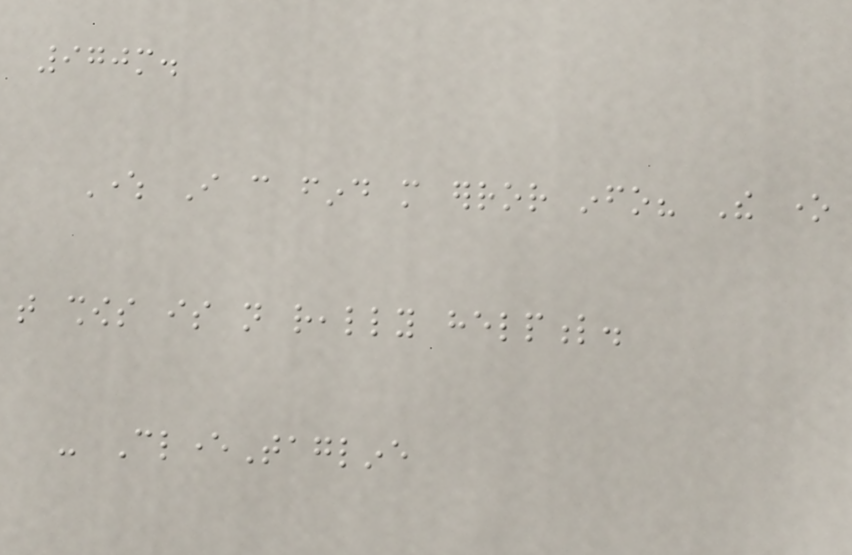970m.
Where I can find more error info? The one
that shows is not really helpful.
- CleverTagline
